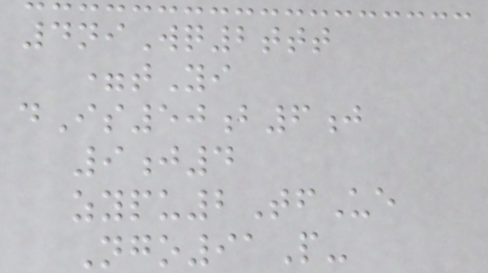4niWq2ttt
=tYi
dIs50b6j
9j4
zypu2TfUe
Ngo91P-
